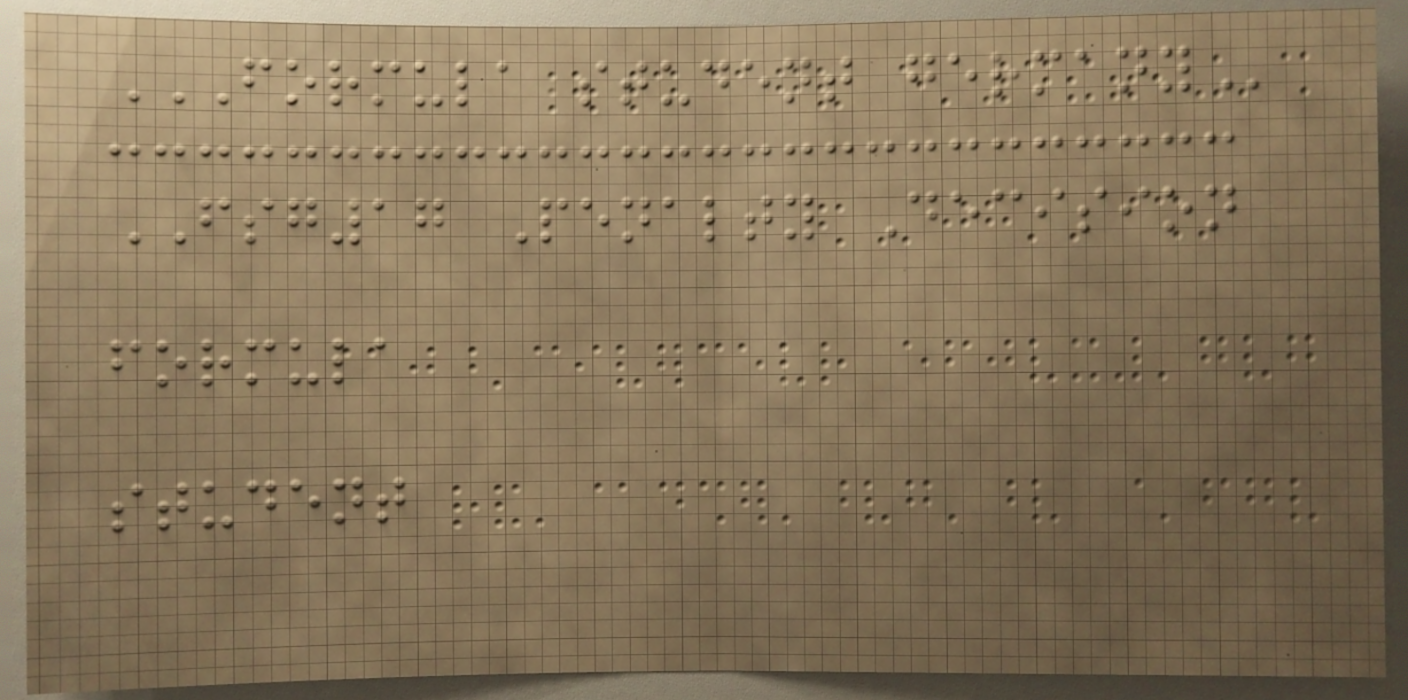FORMULA STUDENT GERMANY
FSG17 Penalty Decision
formula
student
